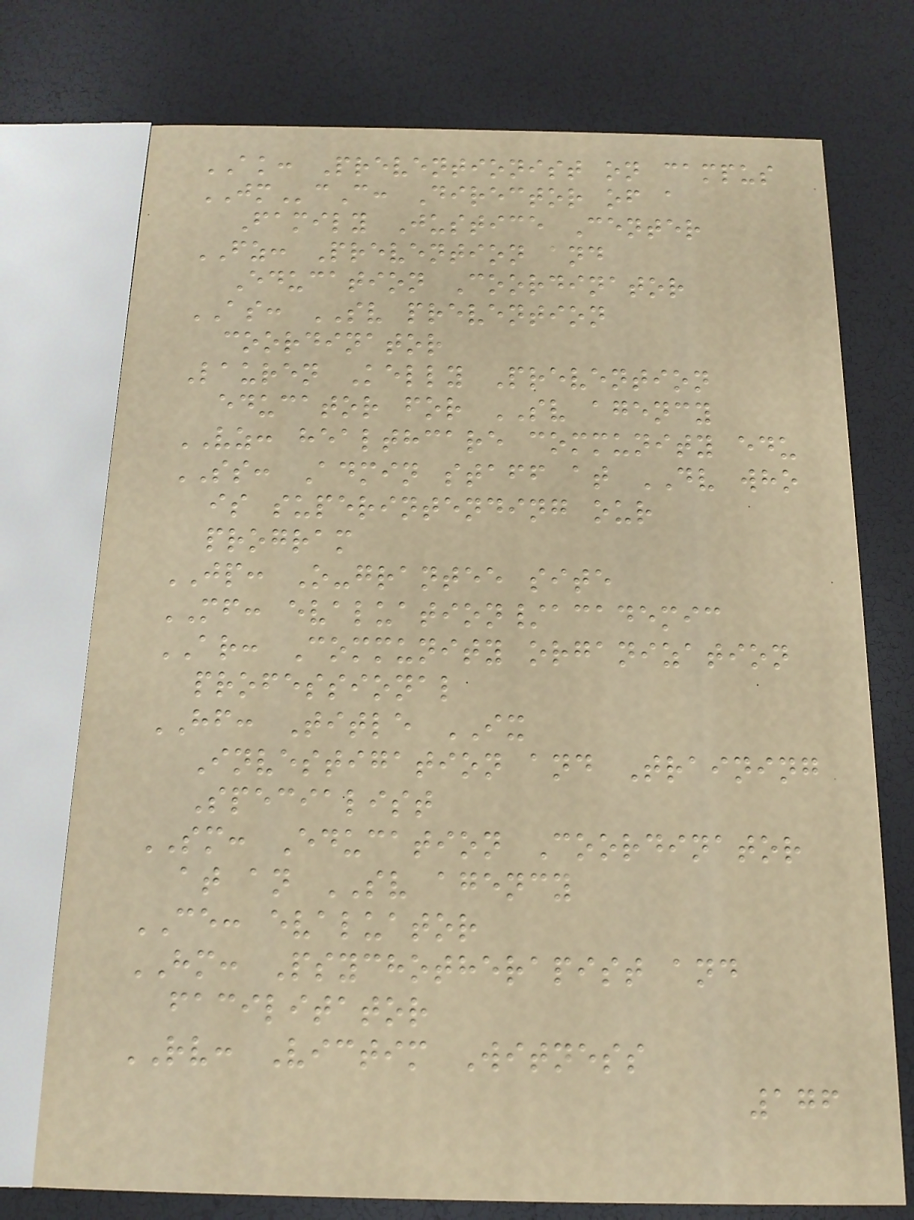AK: Preventionist on campus
JMcC: Director of a
Family Justice Center
FZ: Prevention and
Education Coordinator
AS: SV prevention
coordinator
Lauren Kelly Prevention
educator for SV agency
VZ: healthcare community edu
SS: Admin staff at DV who
is superintending our
program
JP: O-grantee site
MF: evaluation/academic
AR: Community organization
professional
HF: Title IX
Investigation and Training
Specialist
SM: Education Coordinator
at an SV agency
CE: evaluator
HM: Psychotherapist and
facilitator
RV: Victim Witness
176
